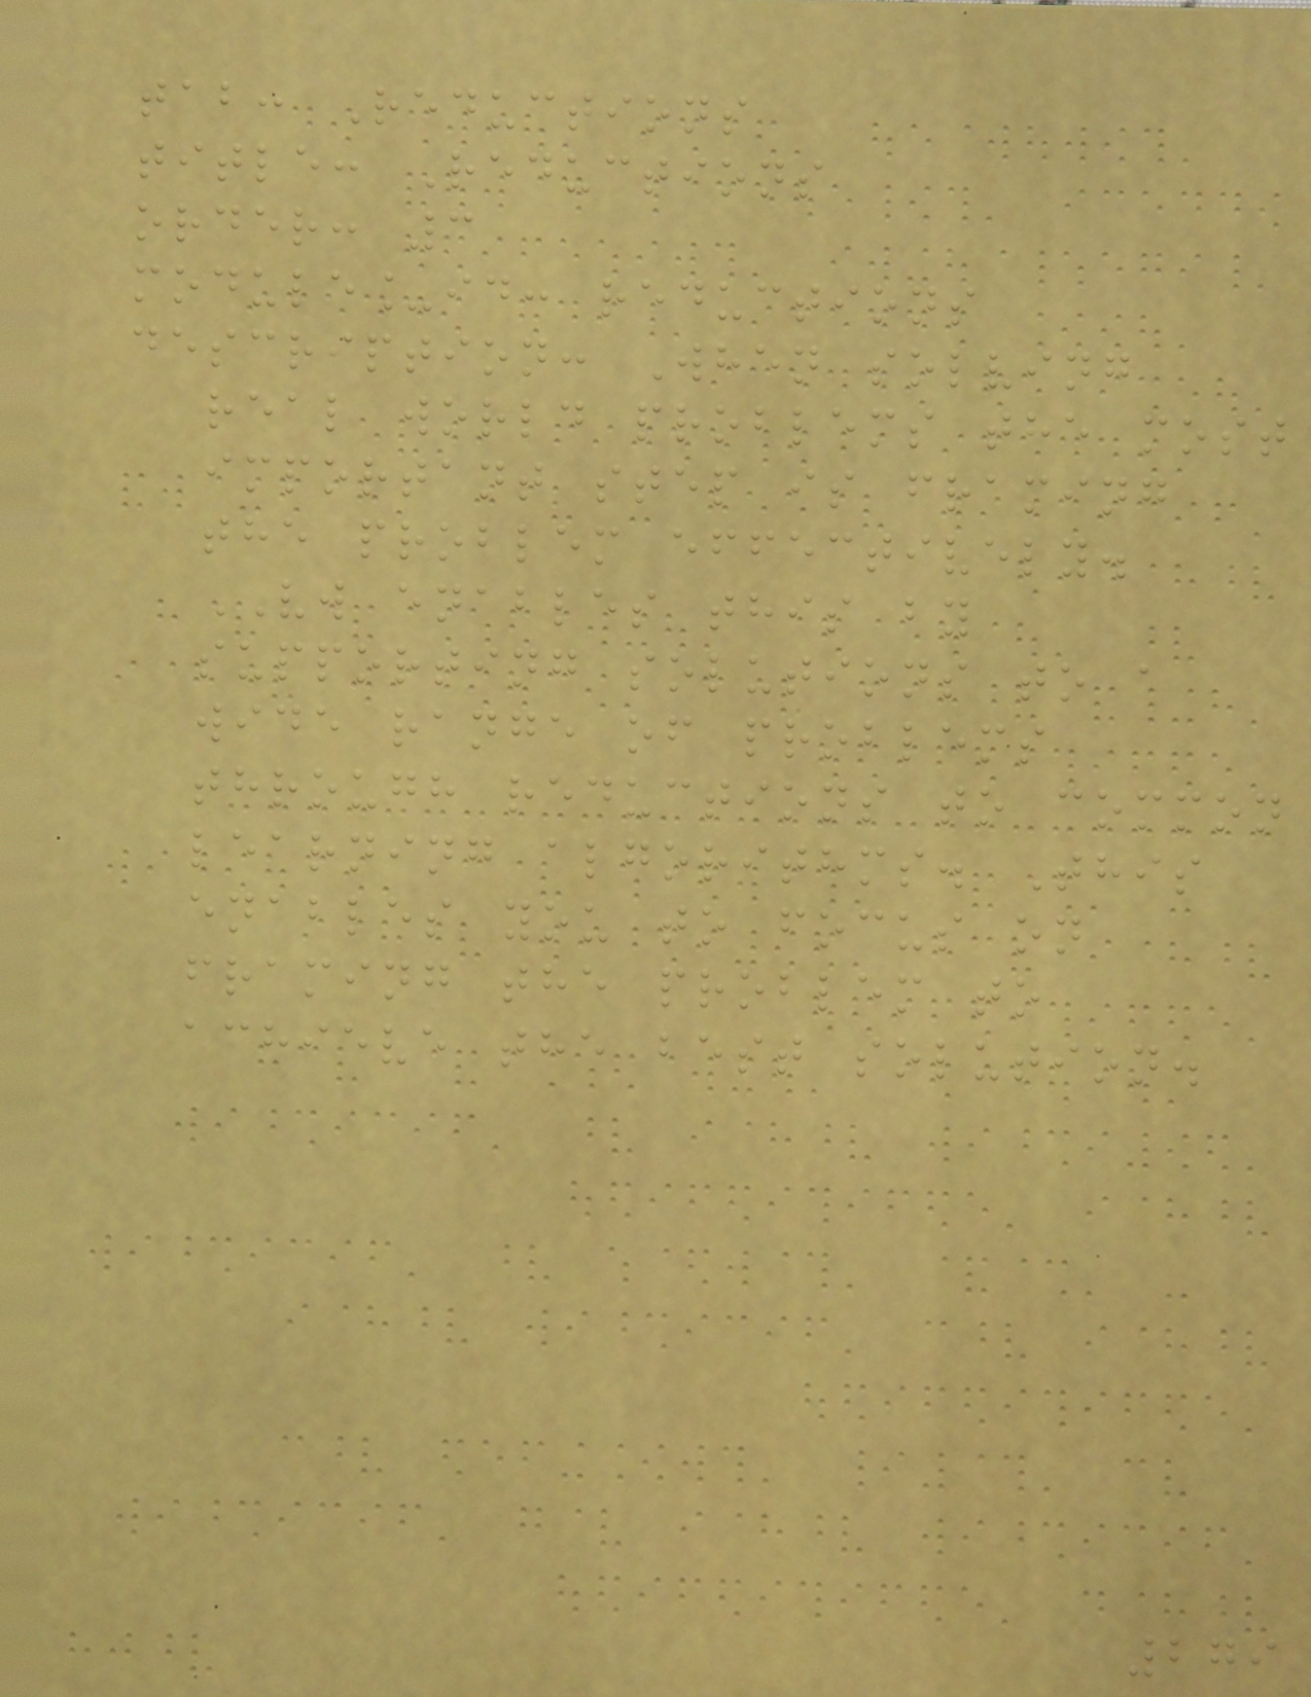tab: Reductions
title: Reductions
order: 3
module_id: reductions
description: When solving
real world problems the most
important step is framing
the problem effectively.
VW enables this by
supporting solutions to a
wide range of problems
through reductions to common
learning algorithms. This
enables you to focus on
framing the problem to
achieve the best solution.
279
